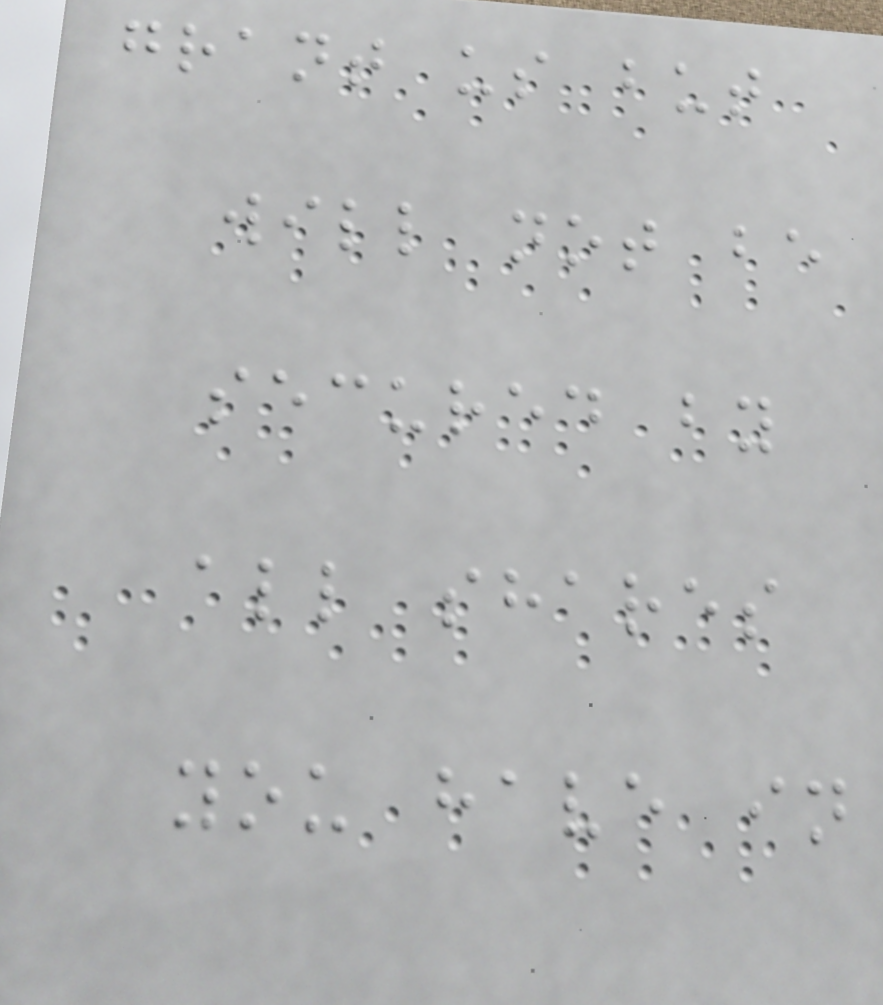grant us but
will not be
secured by
all shares
you have in
